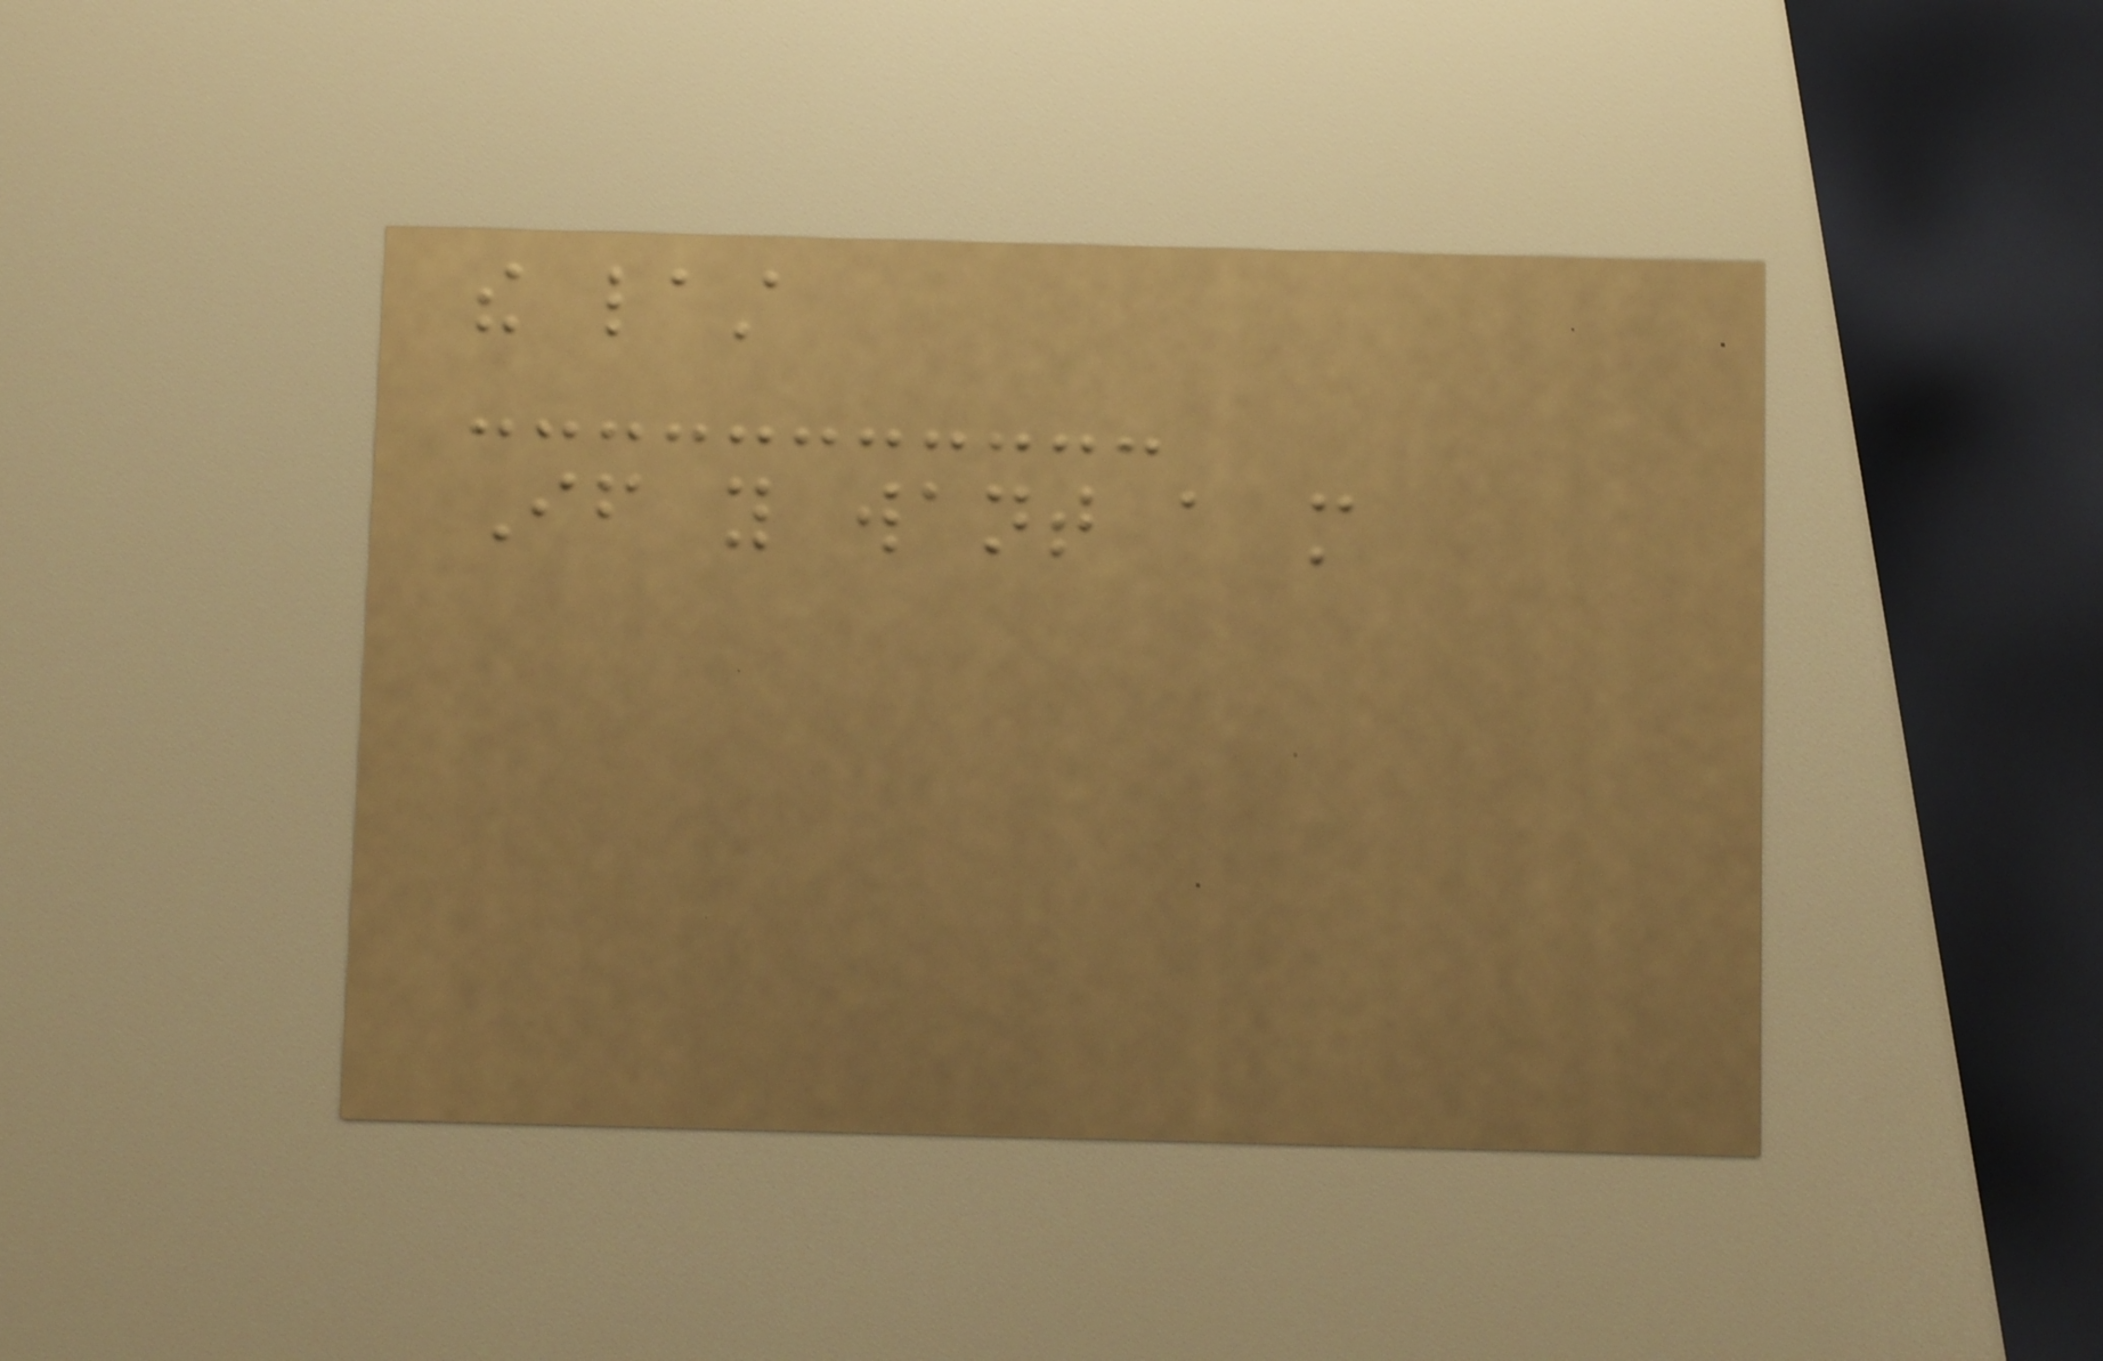the last
If you want a more
